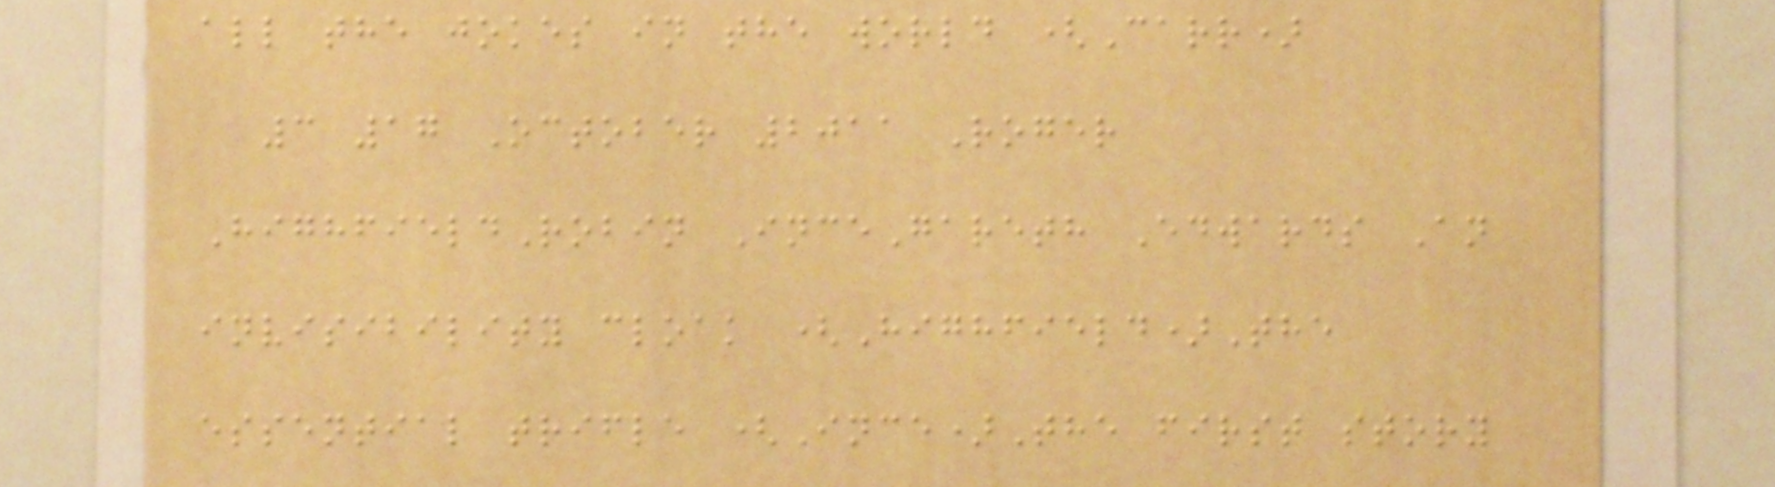all the jokes in the world (Carr)
3 17 October 2011 Roger
HighfieldRobin InceGareth Edwards An
invisibility cloak (Highfield)The
essential trifle (Ince)The first story
